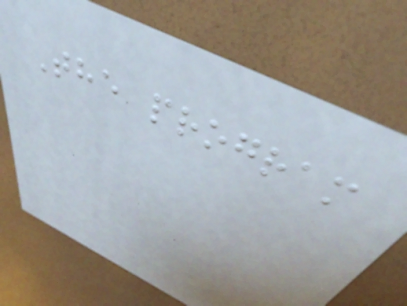The program
